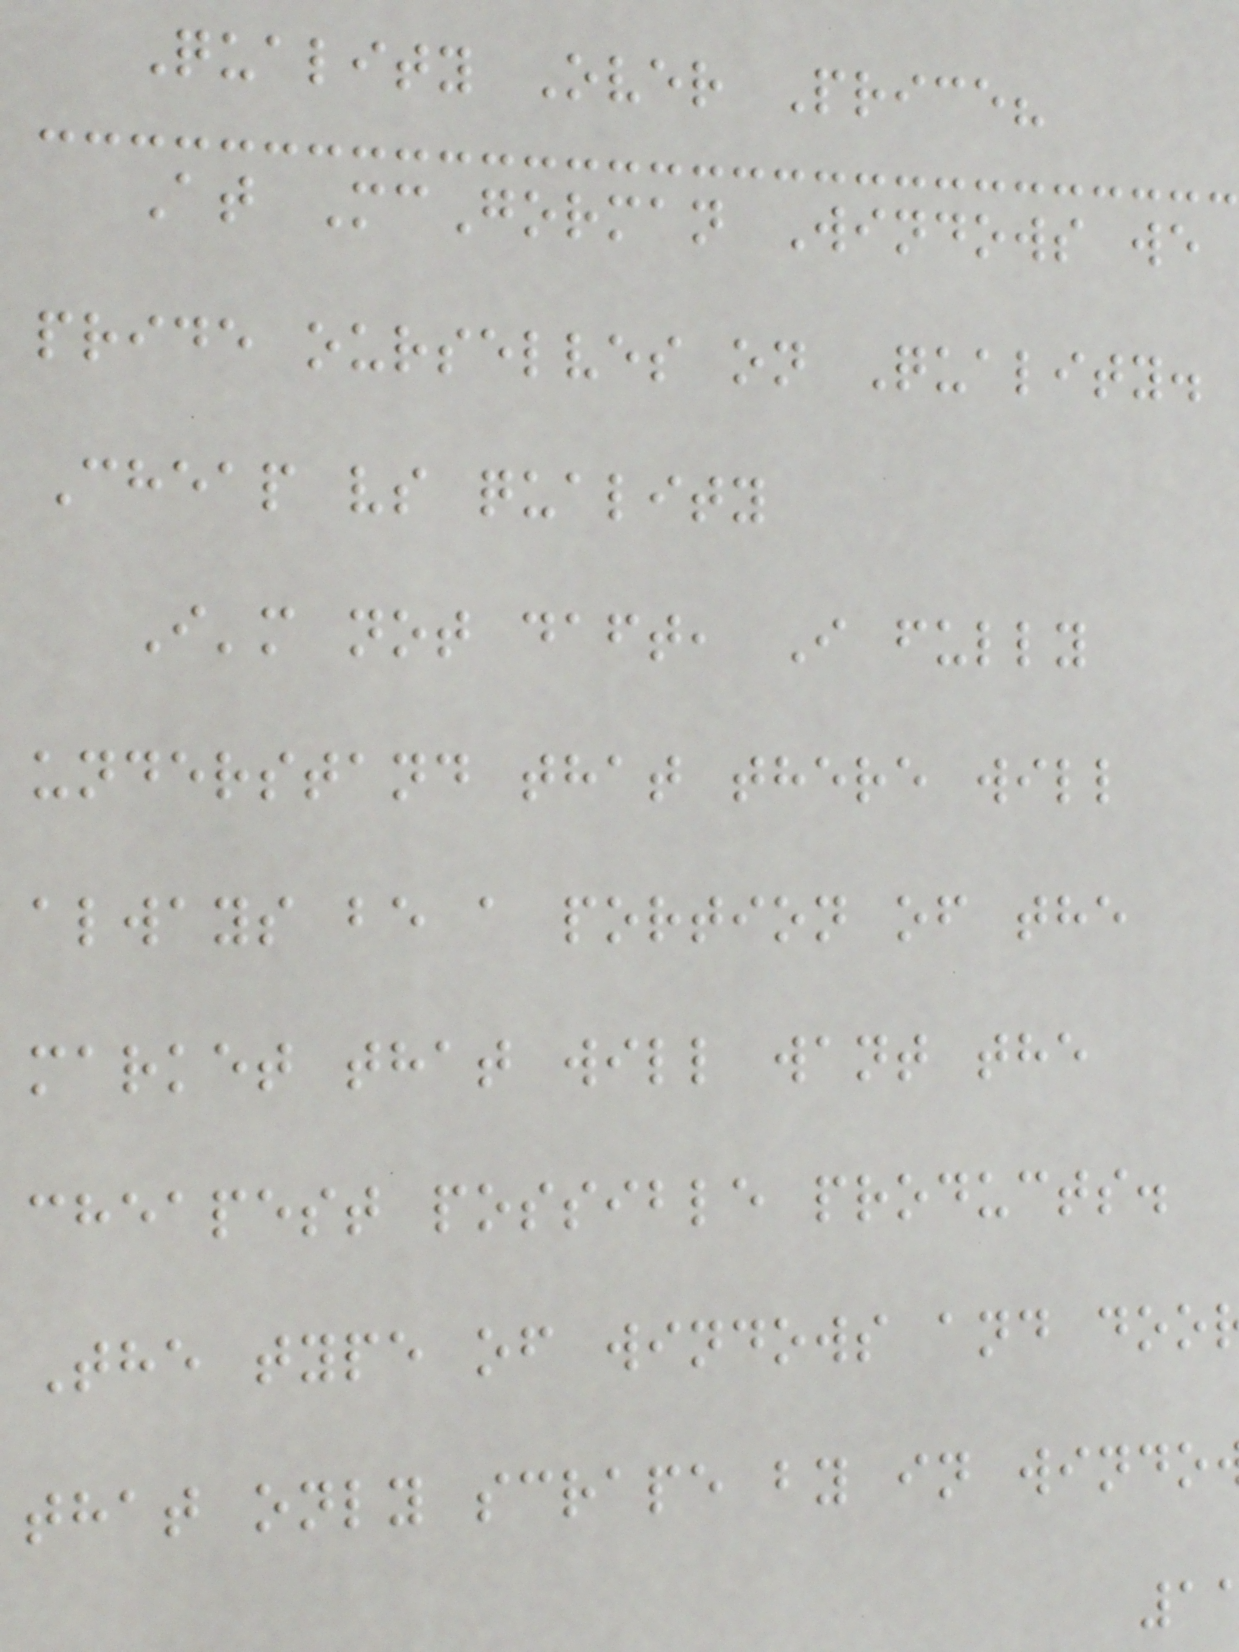Quality Over Price?
At McGorman Windows we
pride ourselves on Quality.
Cheap vs quality
I'm not daft, I fully
understand that there will
always be a portion of the
market that will want the
cheapest possible products.
The type of windows and doo
that only scrape by in windo
